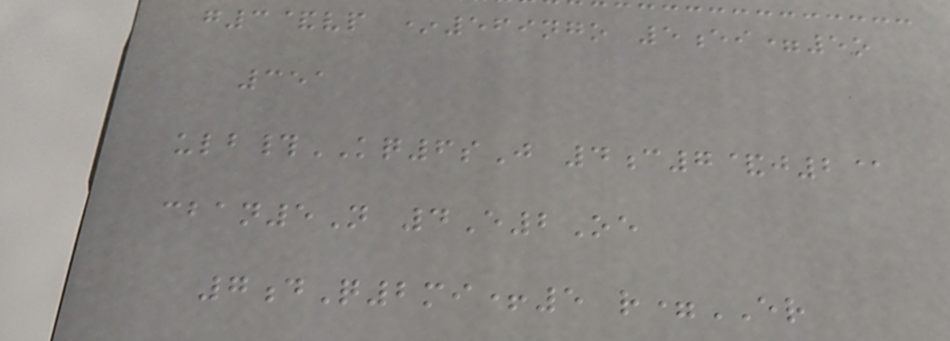g3&vp *569ngo 5ei=5o
351
ulb#KQ6sJ 4c7&j2@
cban5N 4E2Oe
7dQ2mi+5 r=ER
